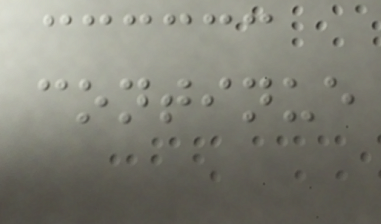continue
